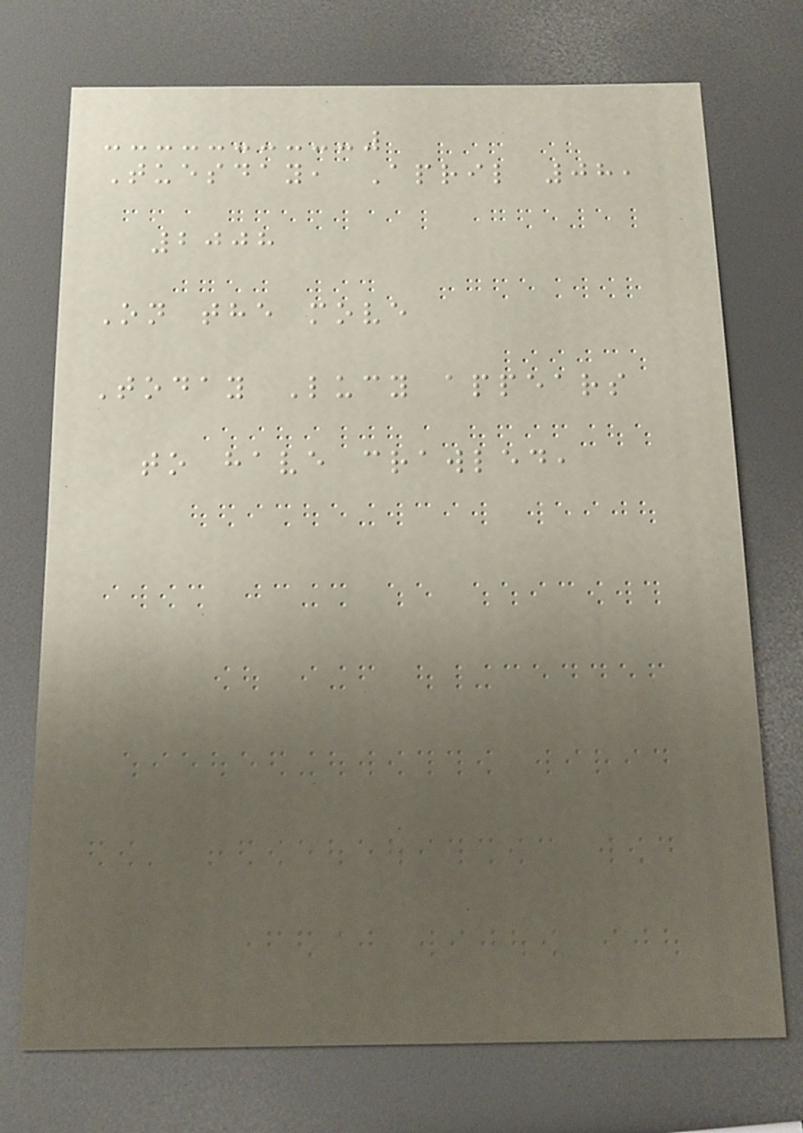Tuesday, April 08,
2008
On the move
Today Lucy appears
to have crawled,
